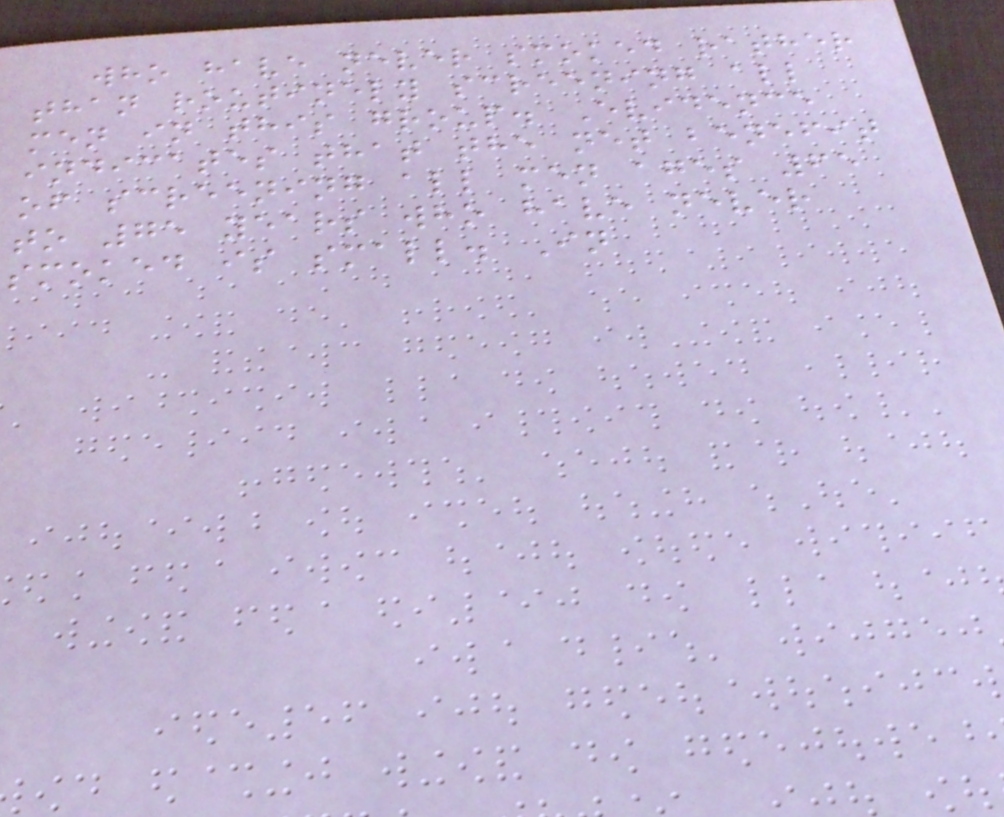who have never smoked rather
than routinely screening all
men in this group. Evidence
indicates that the net benefit
of screening all men ages 65
to 75 years who have never
smoked is small. In
